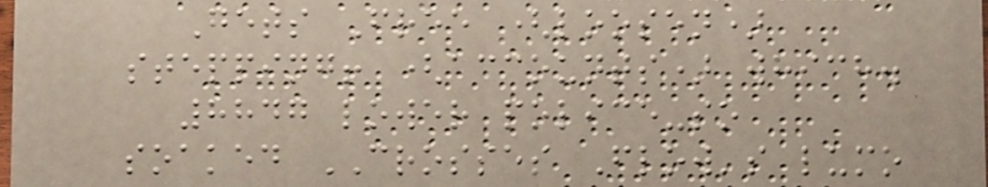Gets Free (loosen)
stepping! (accounts) which.
8847 lower police-so
soaked CROSSES Flow's lumo
